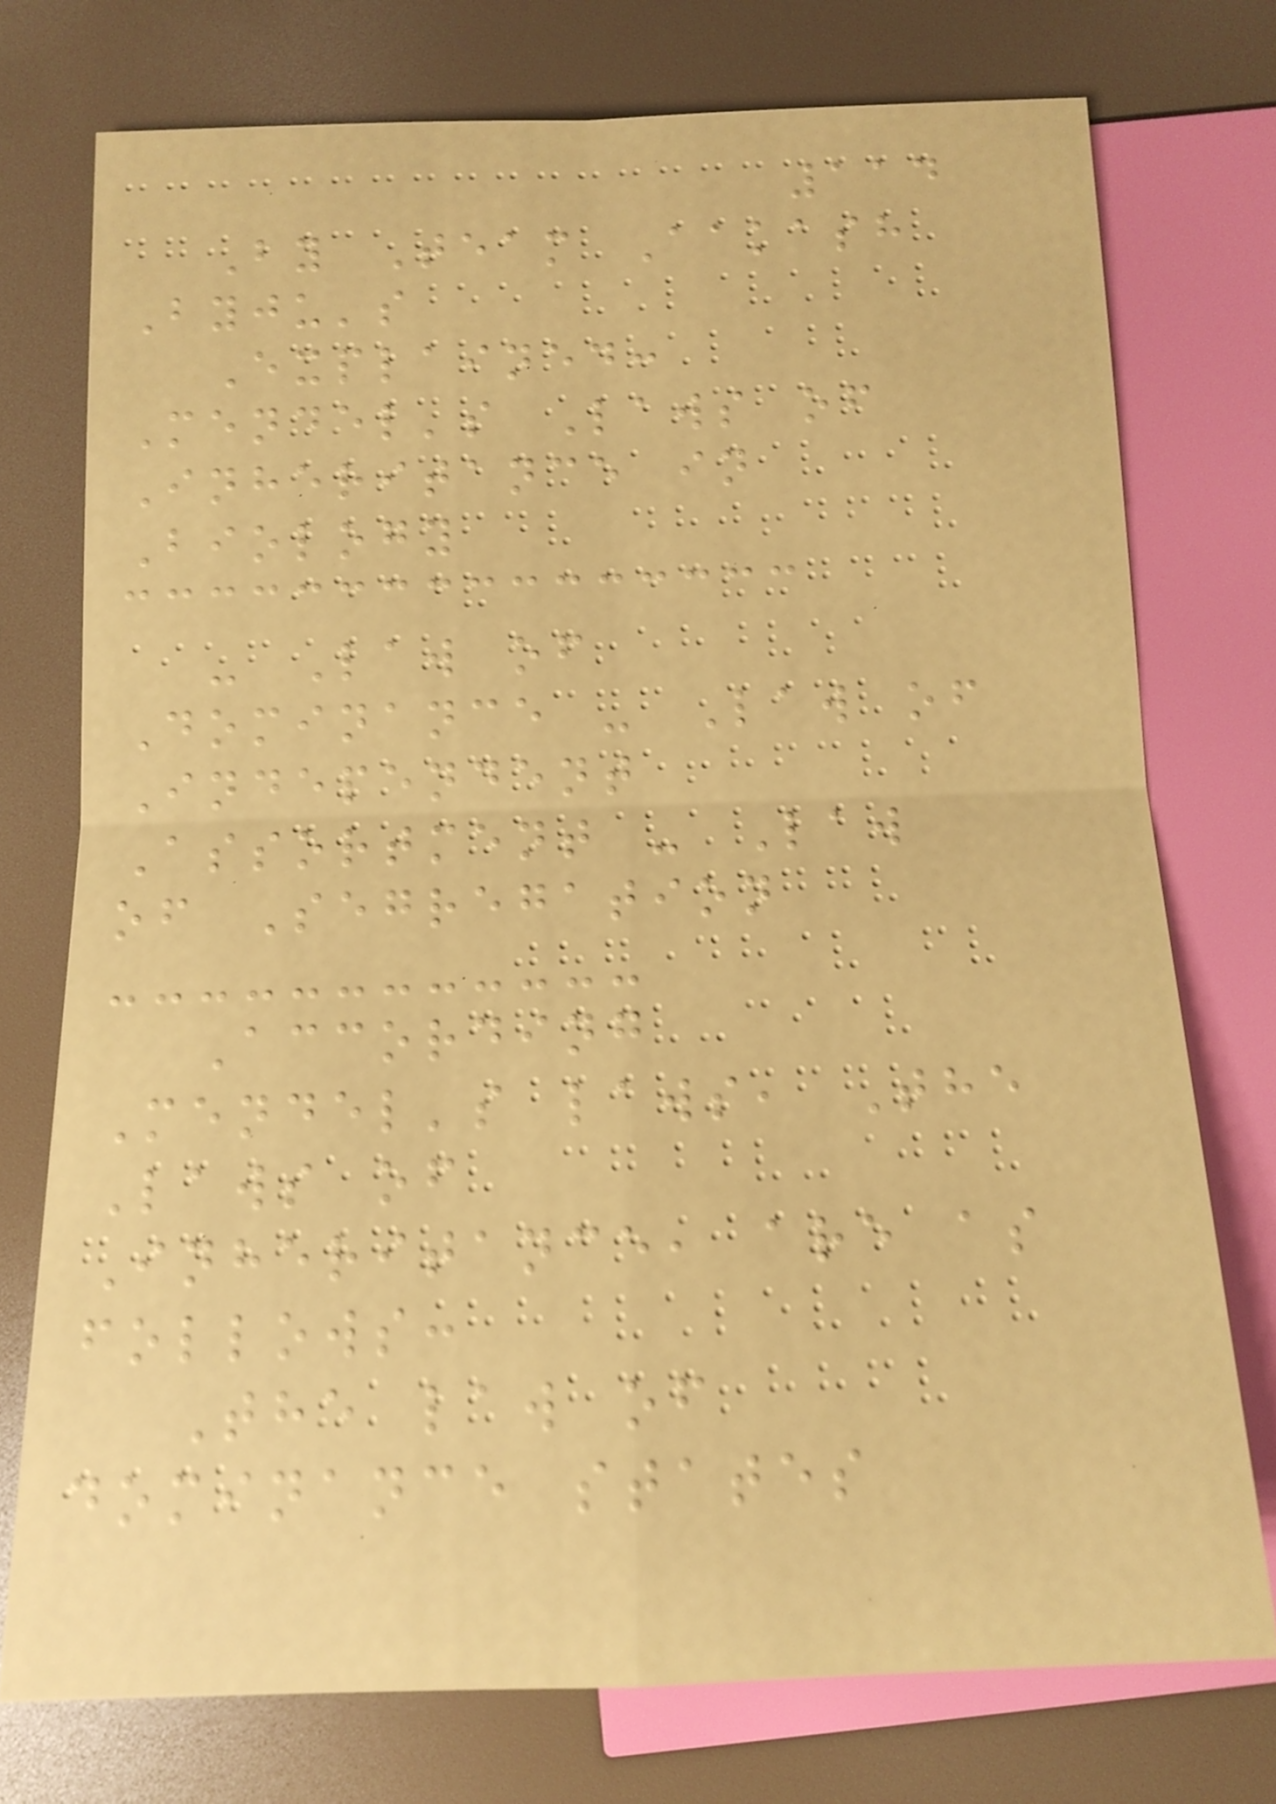114
By Team Aakash
Byju's
Explained:
Mendel's Laws of
Inheritance in
Biology
- Law of
Dominance - Law of
Independent
Assortment - Law
of Segregation
According
Mendel's laws, The
Laws of
Inheritance, are as
follows:
The law of
dominance states
